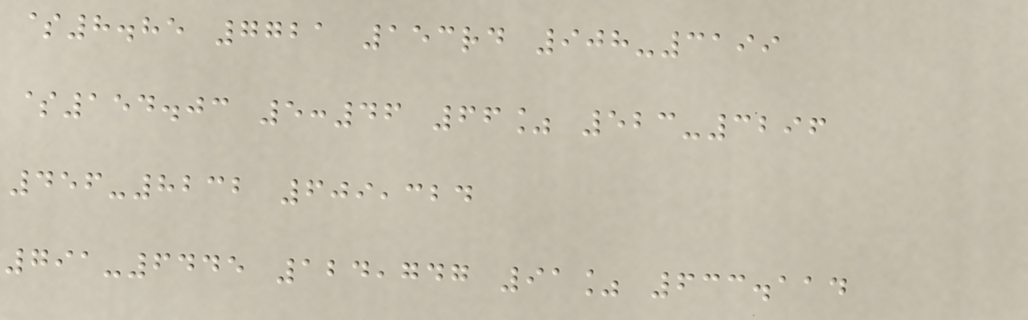$8.85 7721 153rd 908-3199
$154.03 5:46 66% 523-3296
456-8232 609,324
791-6445 124,747 91% 633.114
